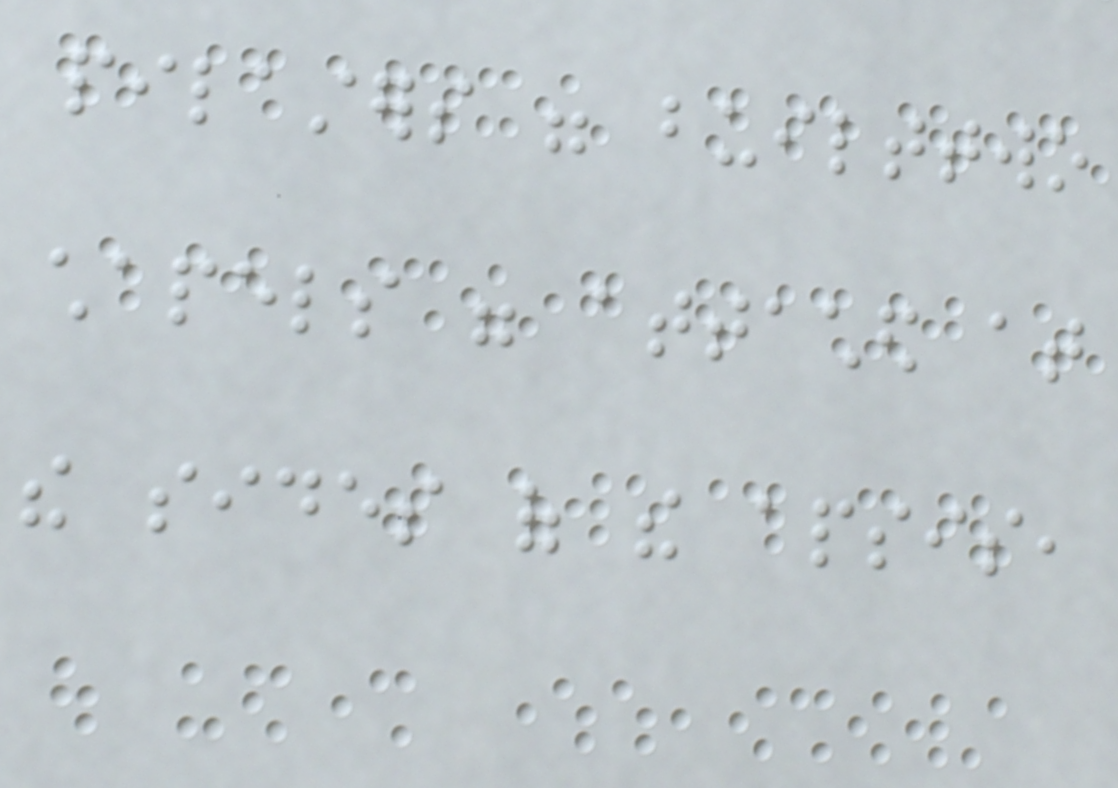pilasters were builttwo
chapels were attached at
the sides of the apsis,
